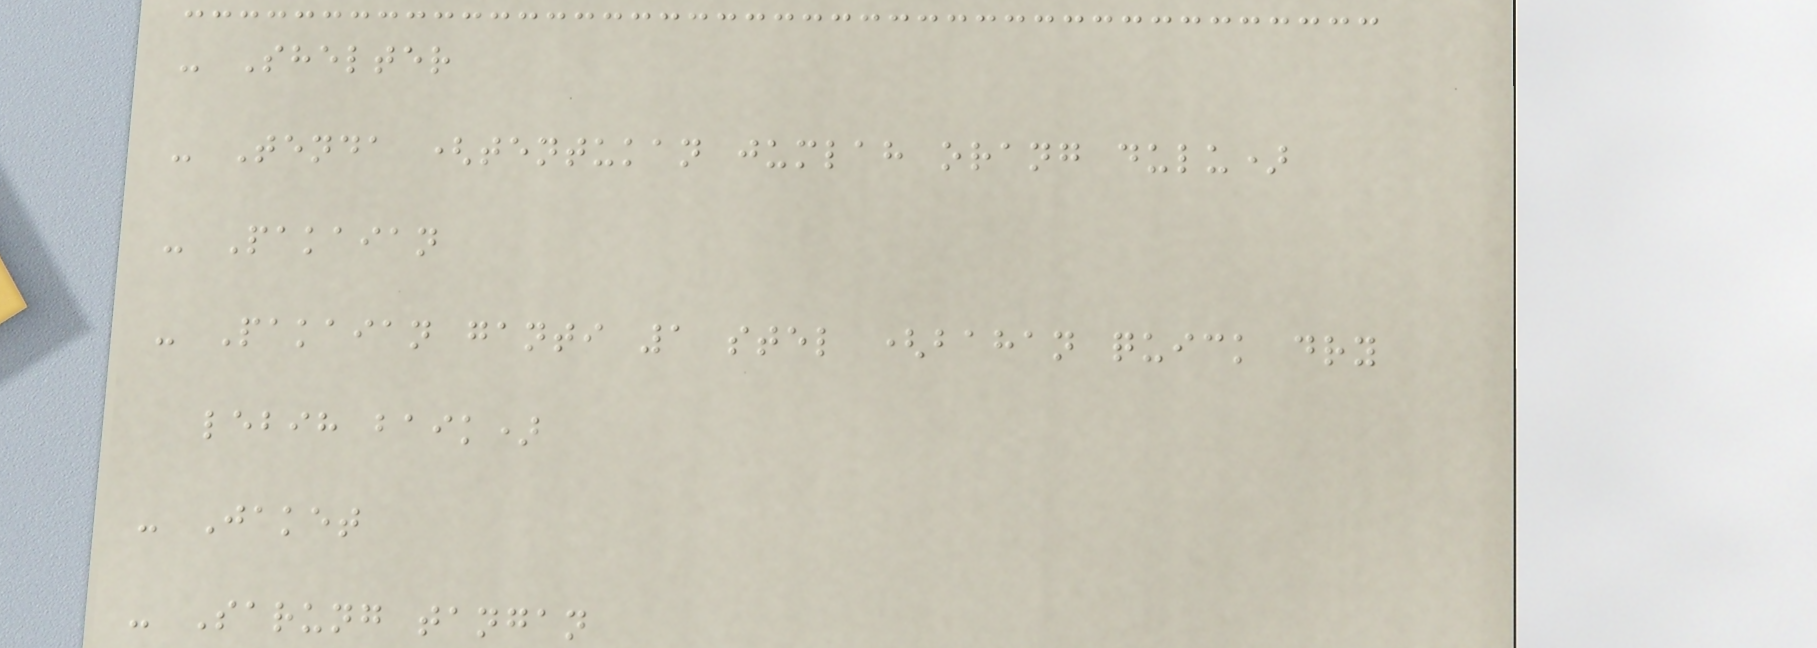- Shelter
- Tenda (tentukan jumlah orang dulu)
- Pakaian
- Pakaian ganti 1 stel (bahan quick dry
lebih baik)
- Jaket
- Sarung tangan
